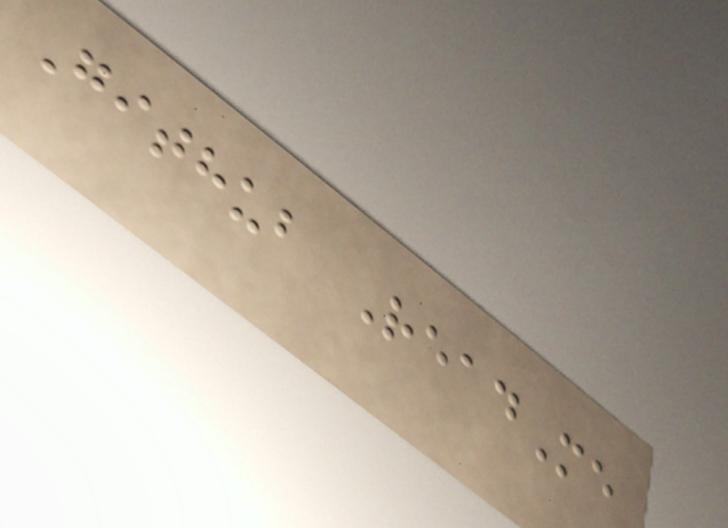Github ReadMe
